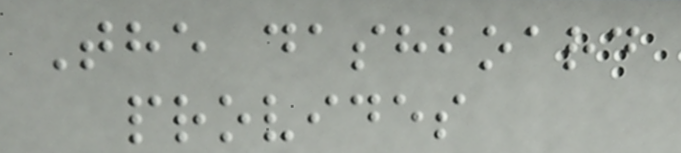The dashboard
provides
